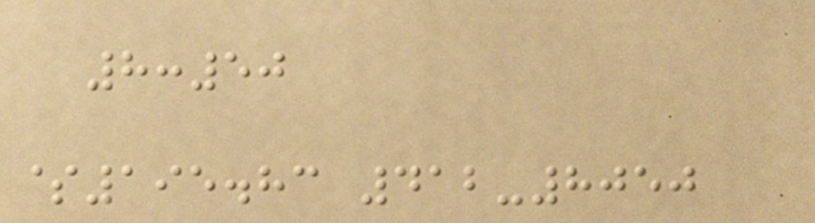8:50
$195.83 412-8050
